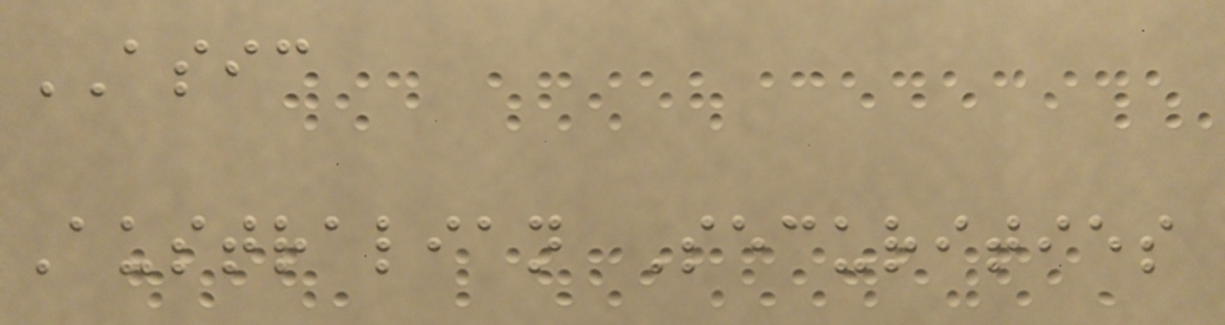ASIC
Australian Securities
